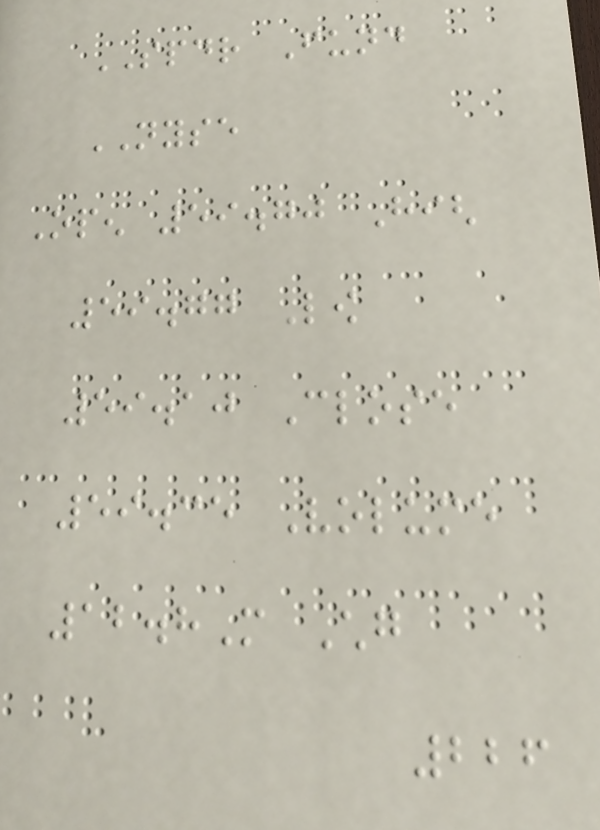SPDR Fund
NYSE
Open 59.70 High
59.77 Low
59.10 Close
59.35 Volume
12.8M Chg
226
